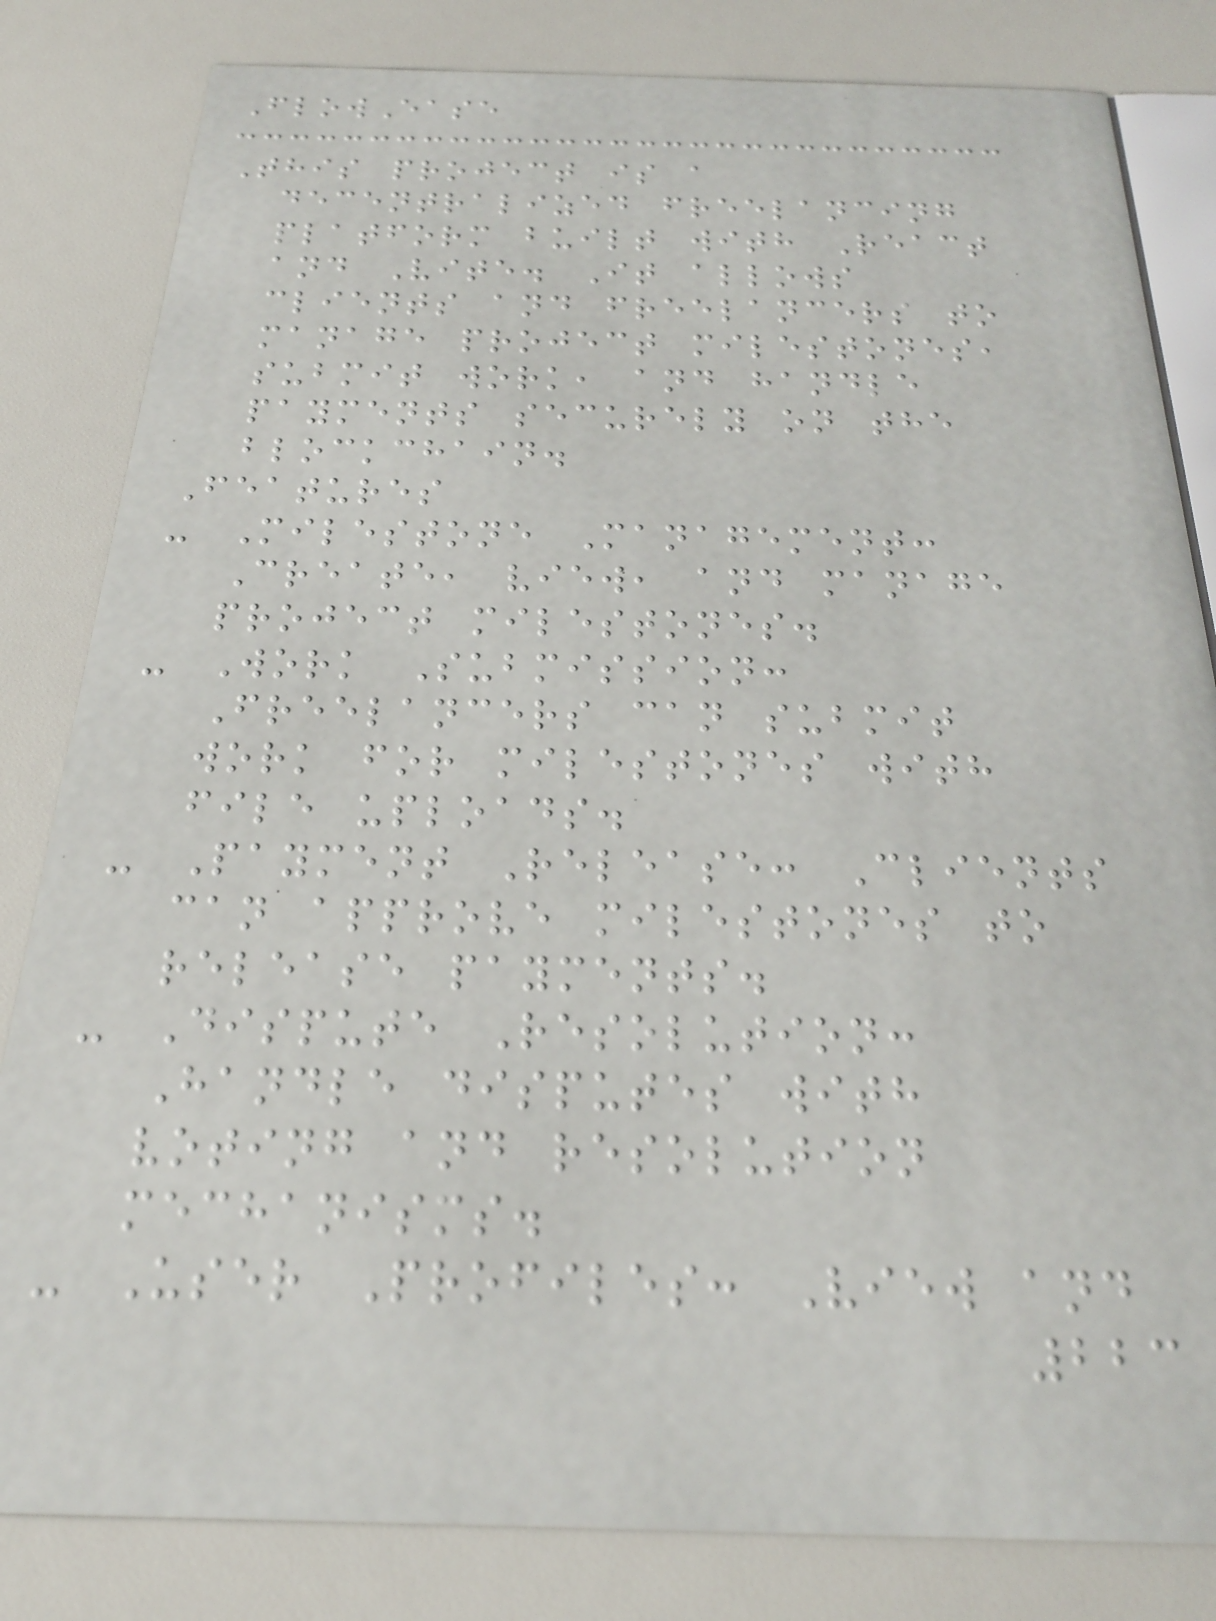FlowEase
This project is a
decentralized freelancing
platform built with React
and Vite. It allows
clients and freelancers to
manage project milestones,
submit work, and handle
payments securely on the
blockchain.
Features
- Milestone Management:
Create, view, and manage
project milestones.
- Work Submission:
Freelancers can submit
work for milestones with
file uploads.
- Payment Release: Clients
can approve milestones to
release payments.
- Dispute Resolution:
Handle disputes with
voting and resolution
mechanisms.
- User Profiles: View and
223
